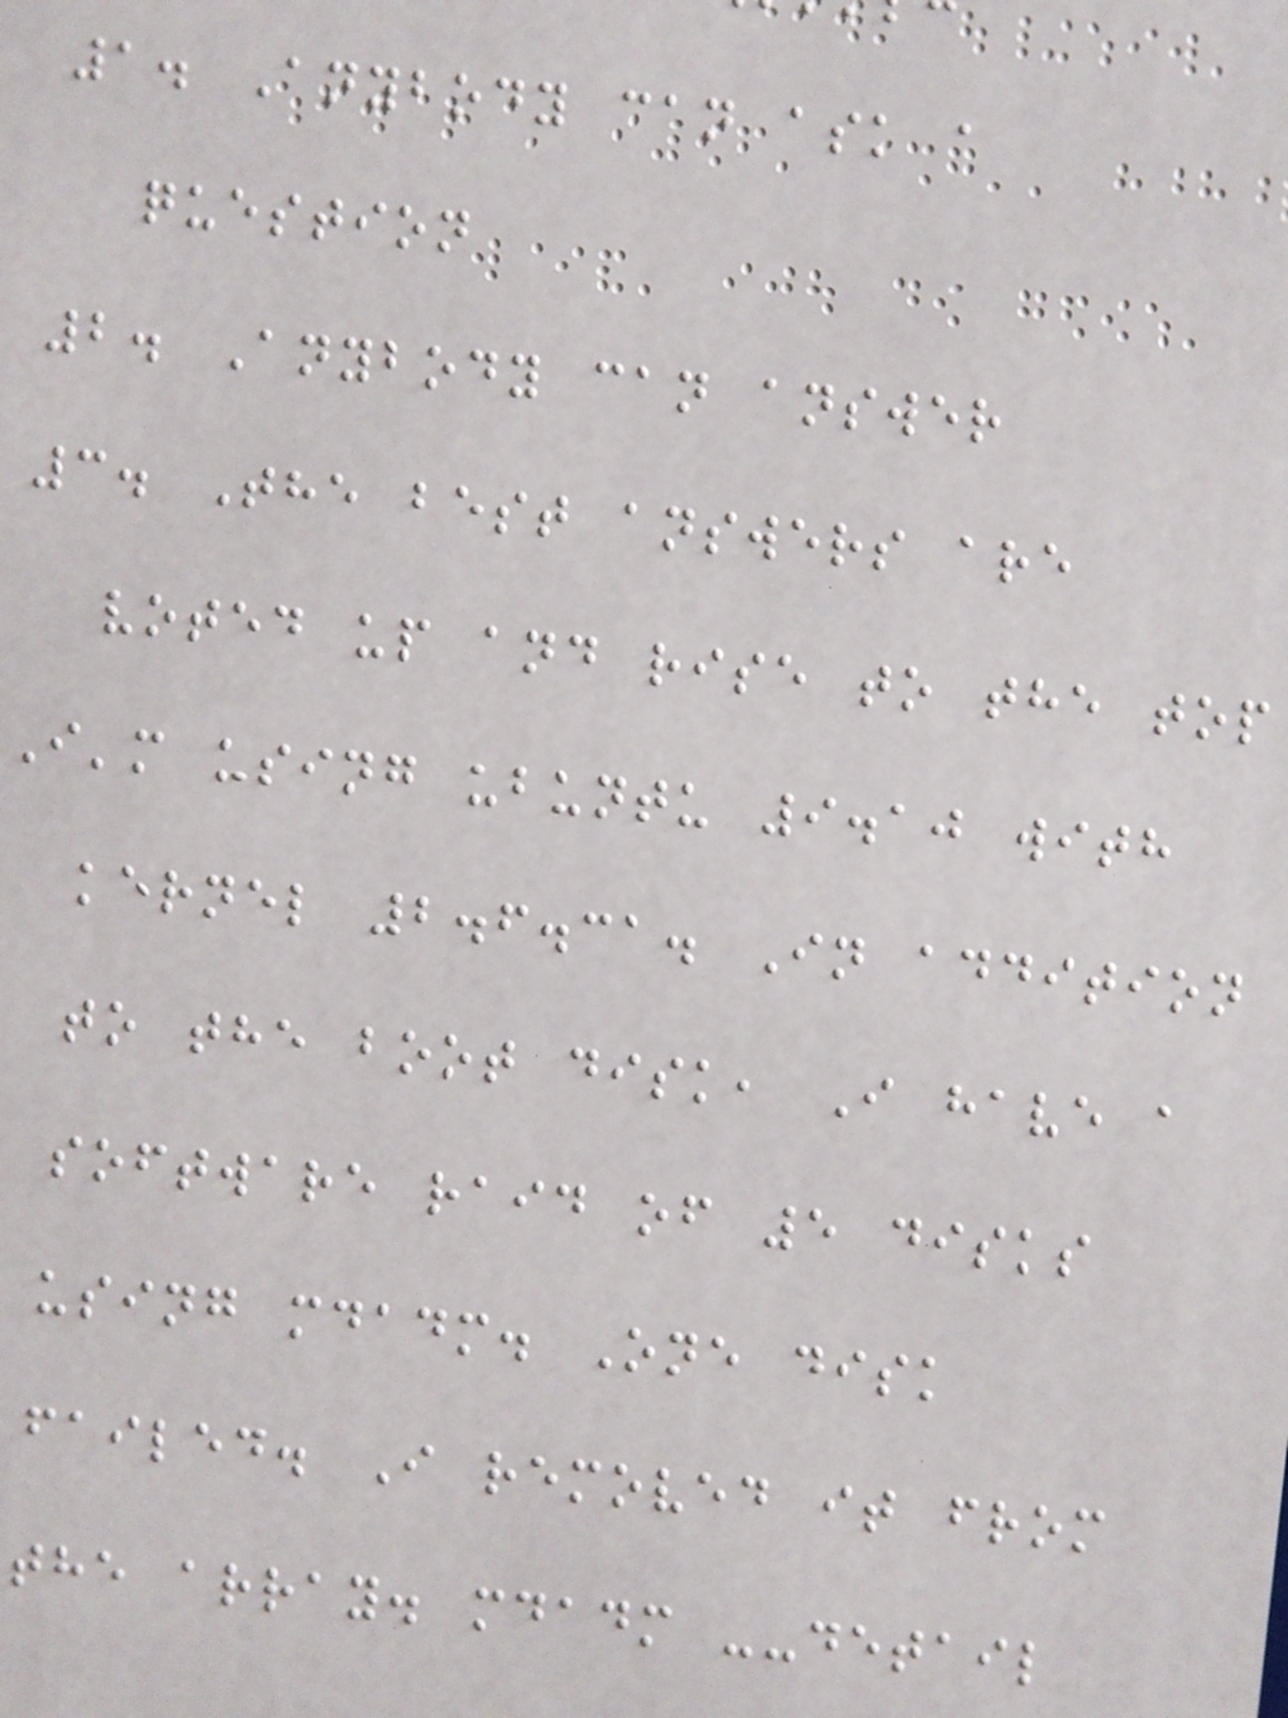1. Anybody can ask a
question
2. Anybody can answer
3. The best answers are
voted up and rise to the top
I'm using ubuntu 9.10 with
kernel 2.6.31. In addition
to the boot disk, I have a
software raid of 5 disks
using mdadm. One disk
failed. I removed it from
the array. mdadm --detail
